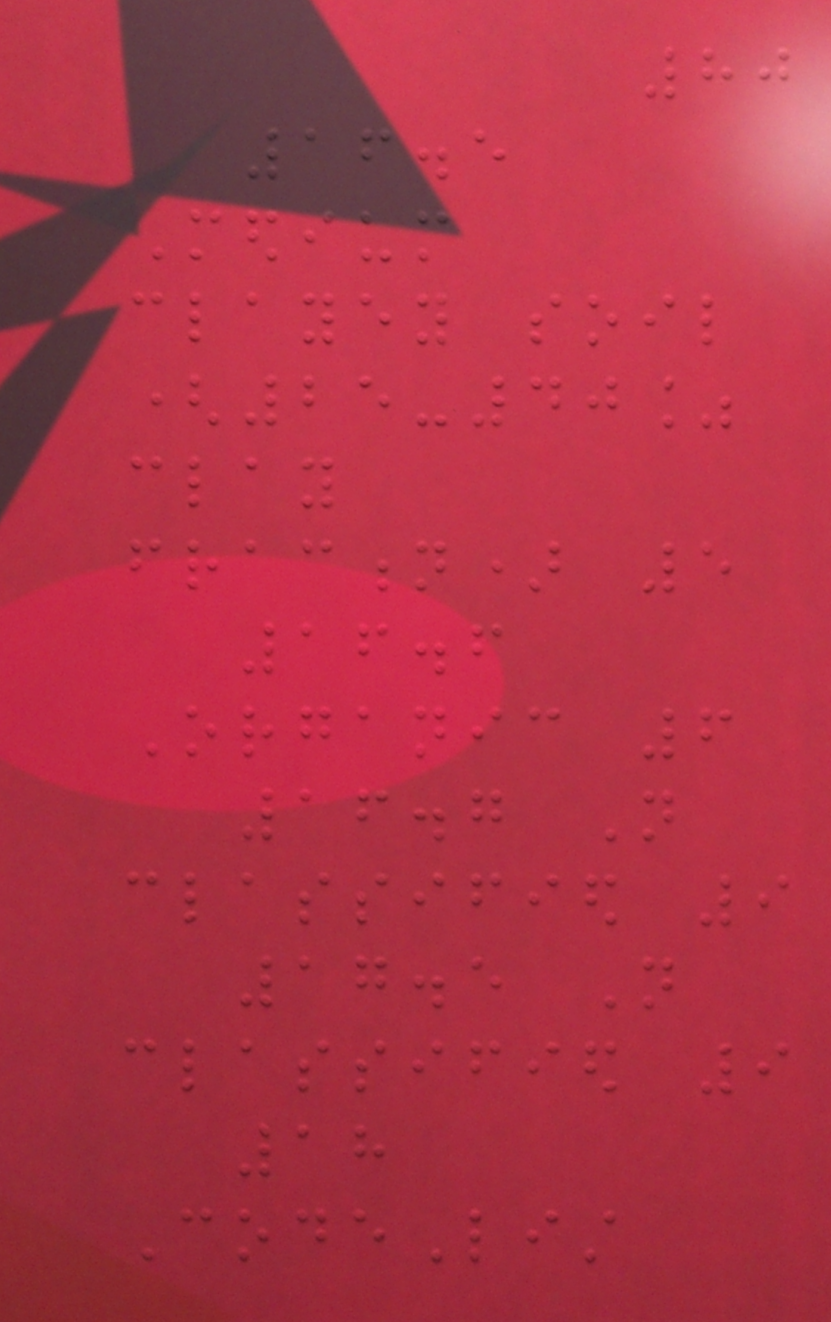80
16.5
Medium
clayey soil
(25-40%
clay
fraction) 5
16.6
Organic 6
16.7 Not
classified 9
17.5 Not
classified 9
18
CodeList
